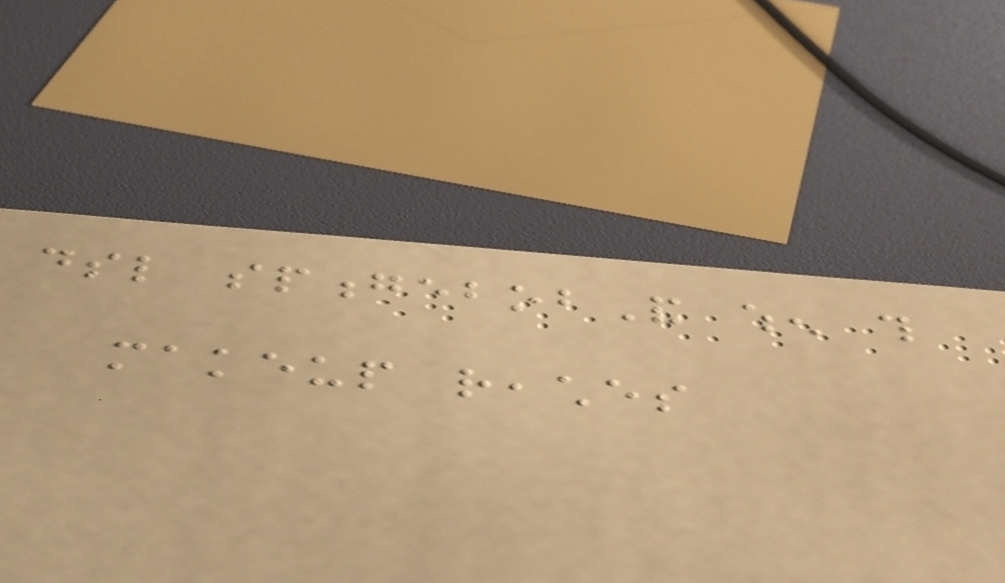dsl spongebobAnd when this
makeup reaches
